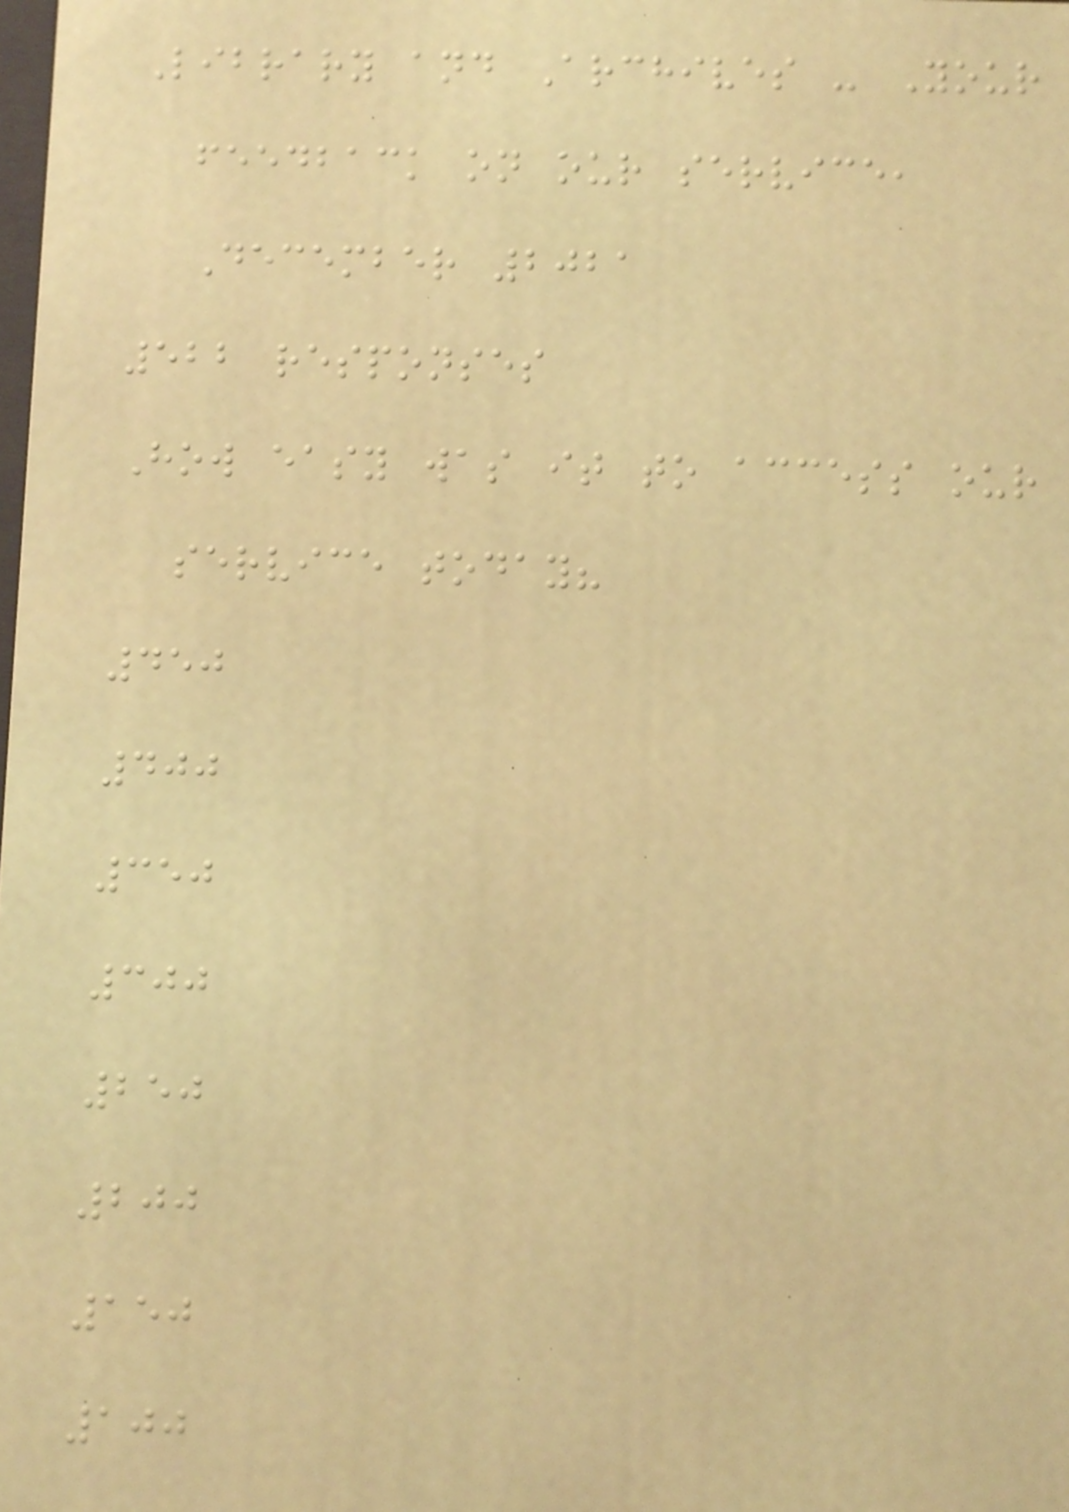Library and Archives - Your
feedback on our service,
December 2021
522 responses
How easy was it to access our
service today?
450
400
350
300
250
200
150
100
